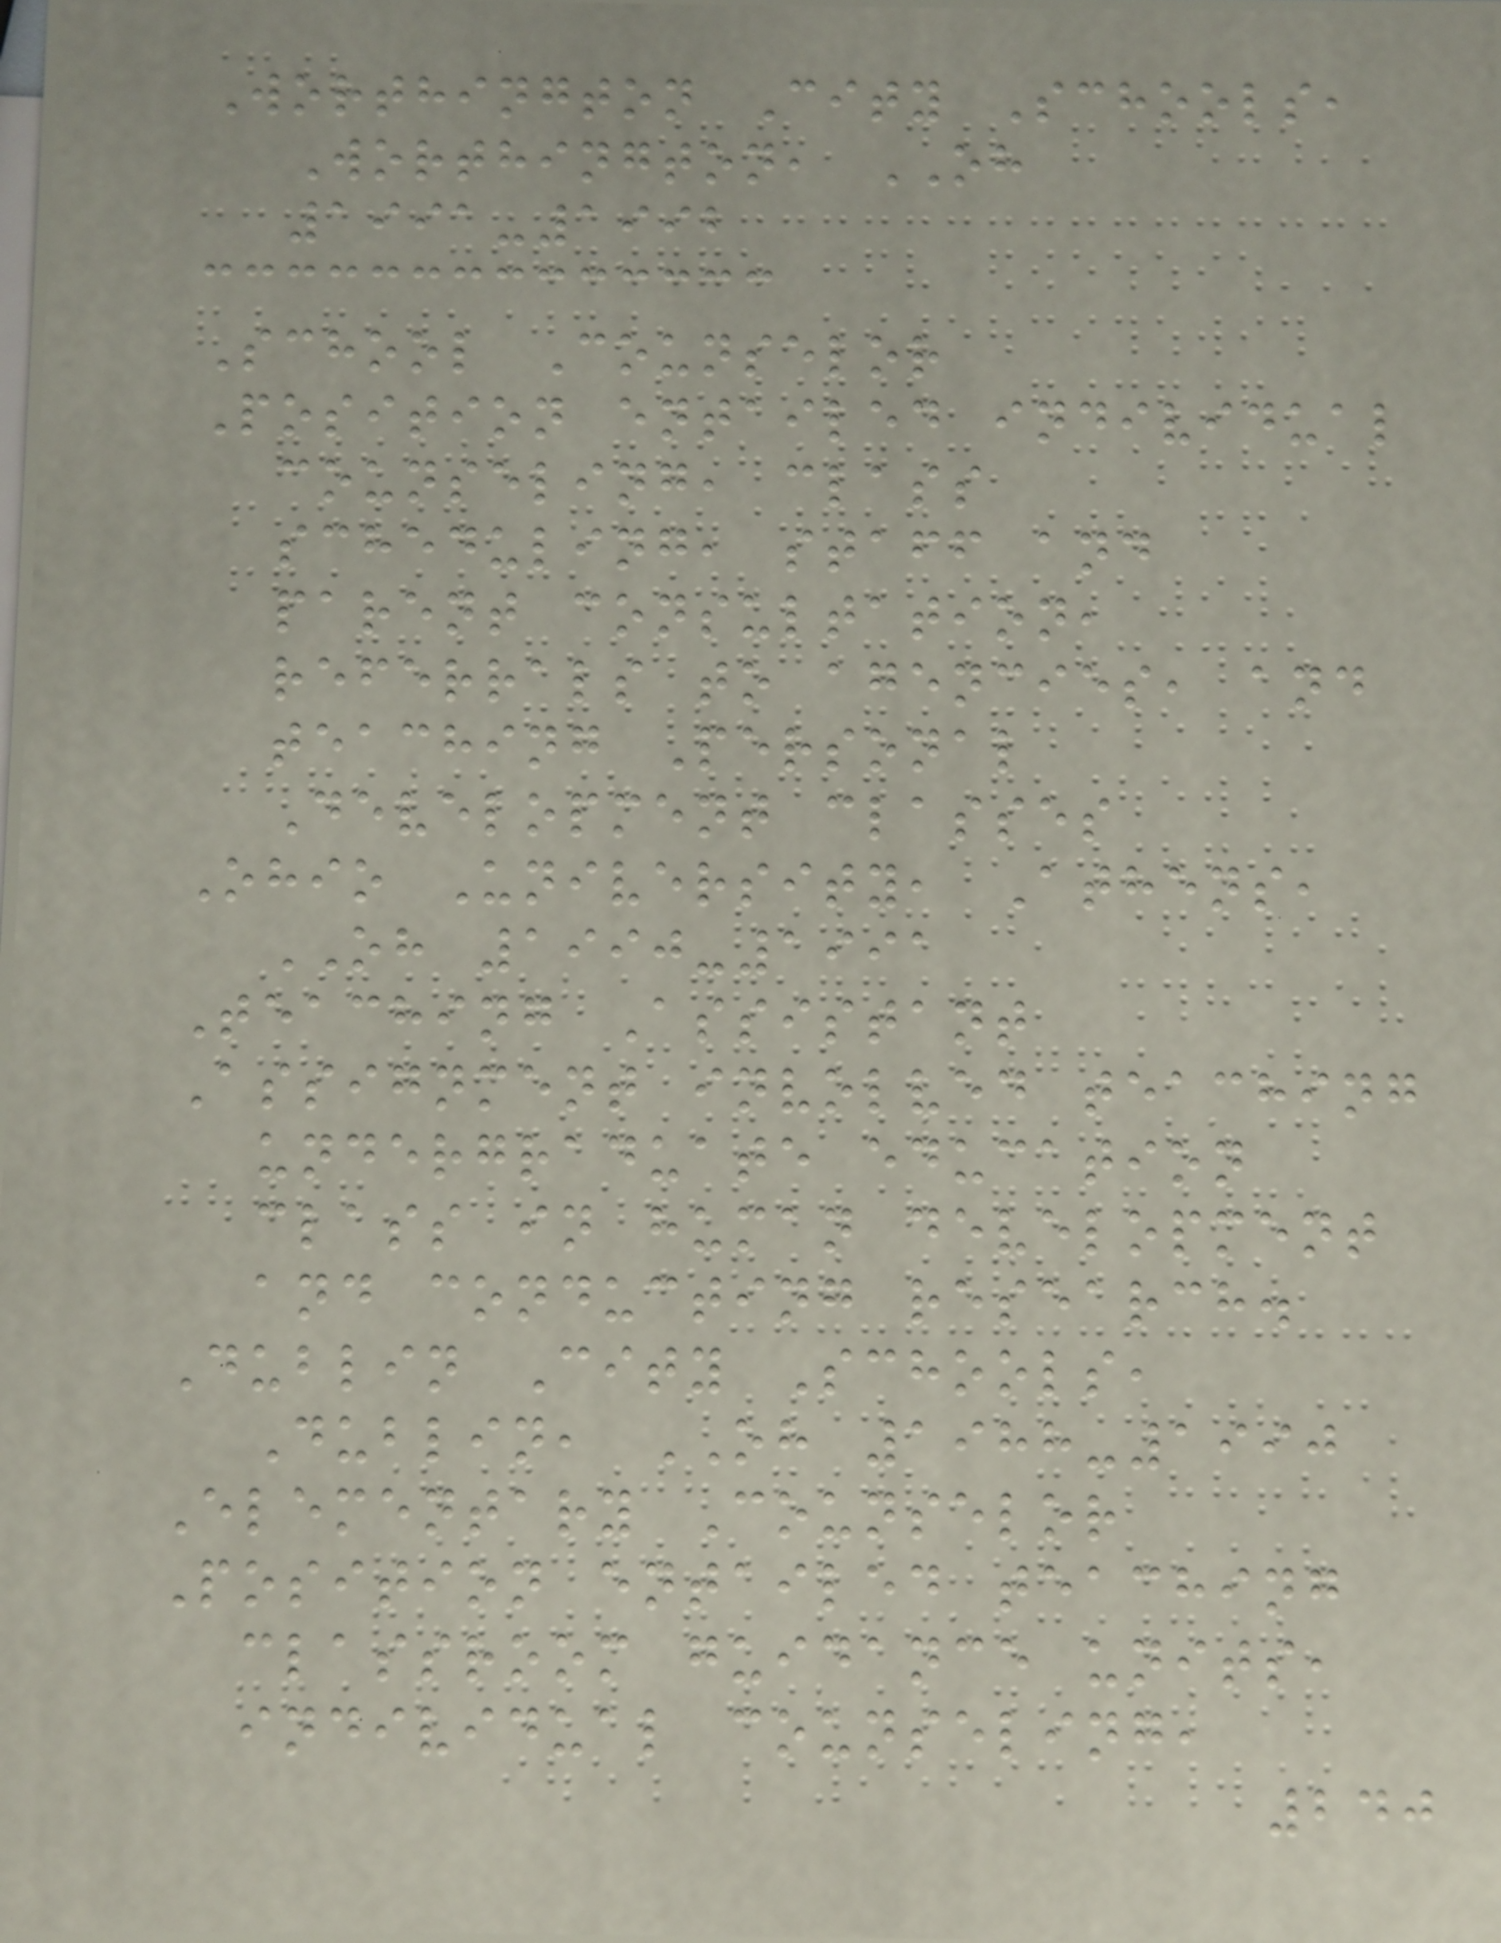Worthington City Schools,
Worthington, OH
1991-1992
School Counselor
Position entailed individual
counseling, class
scheduling, staff and
parent consultation,
referrals to agencies, and
teaching Personal
Development classes
Ohio University, Athens,
OH 1990-1991
Teaching Assistant
Assignment involved teaching
undergraduate education
class in human development
and conducting research.
Dublin City Schools,
Dublin, OH 1988-1990
Elementary Counselor
Position entailed teaching
classroom guidance units,
individual counseling,
240
